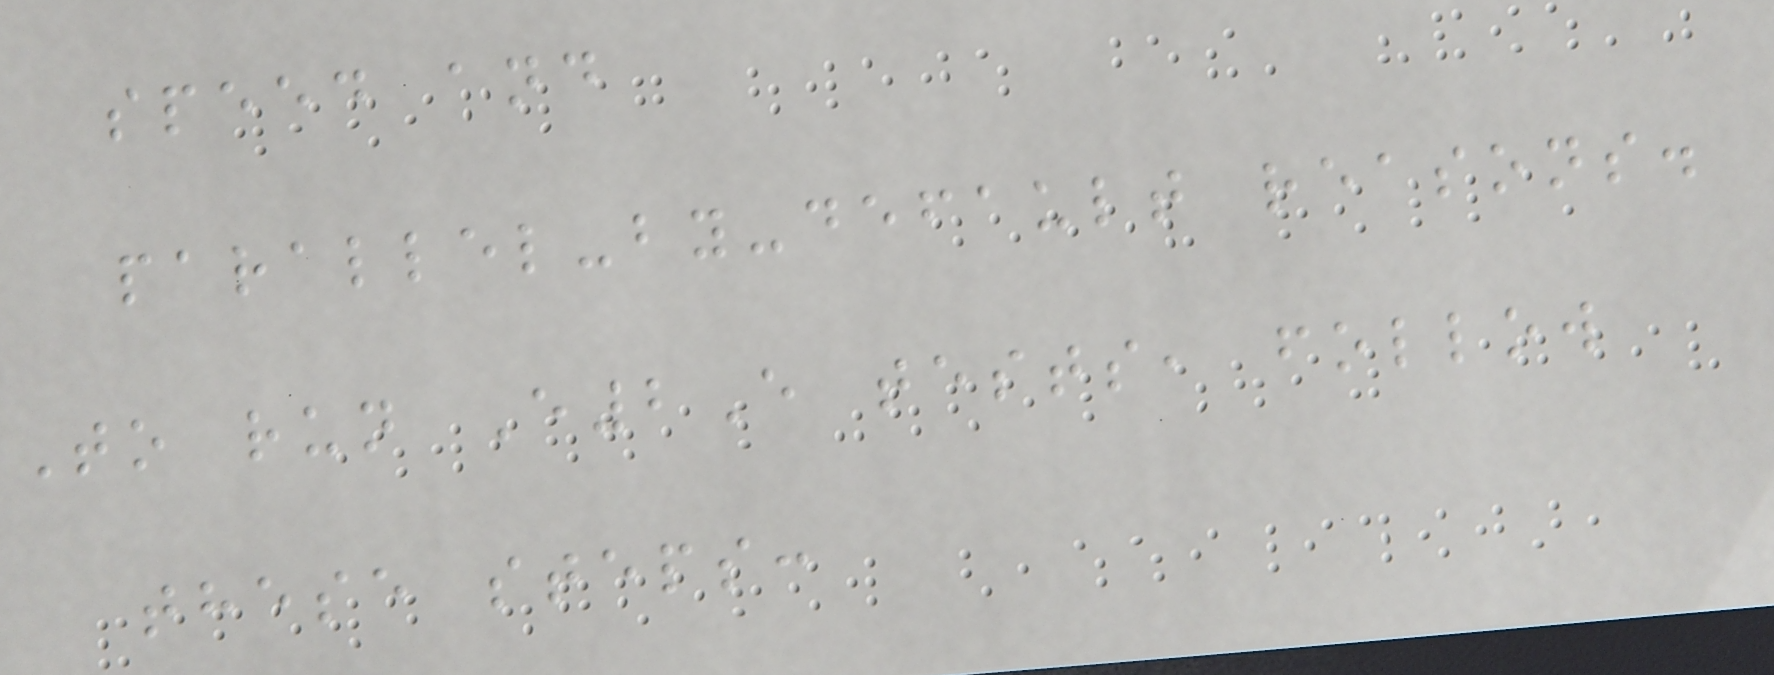speed and
parallel-by-default reasons.
To run E2E tests, follow
these steps:
